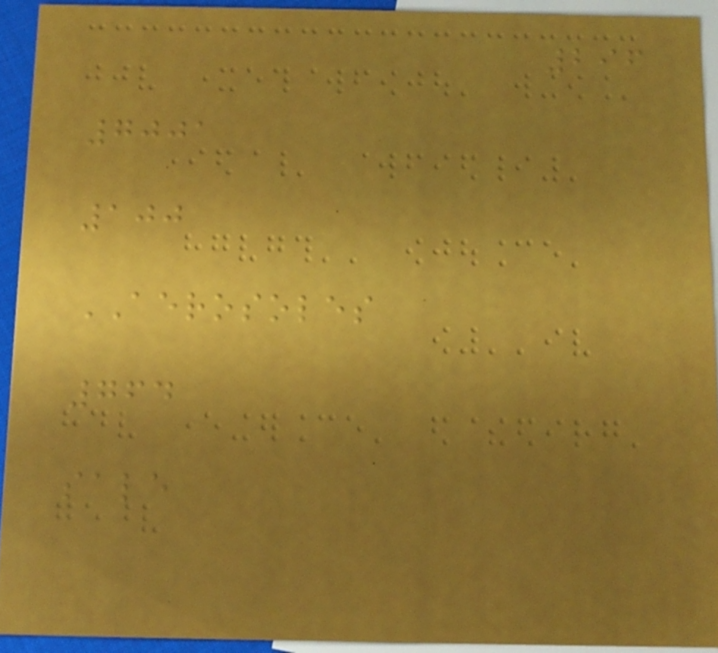296
7001
100
AEROSOLES
764
sale
